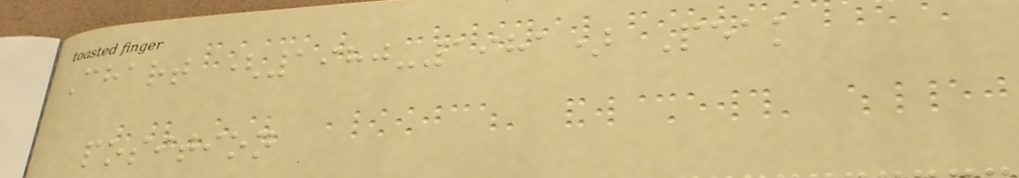Chart (1980-1981) Peak
position
